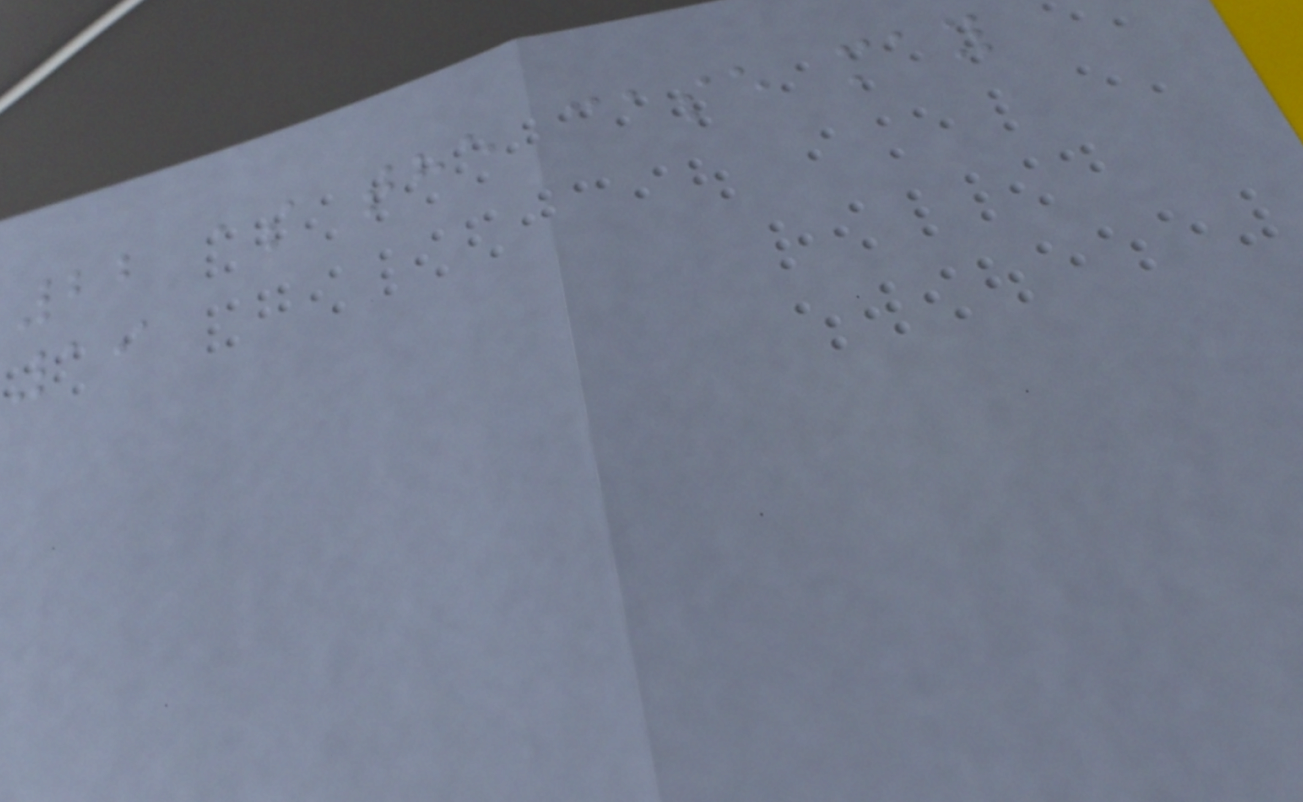22 as the case may
19
